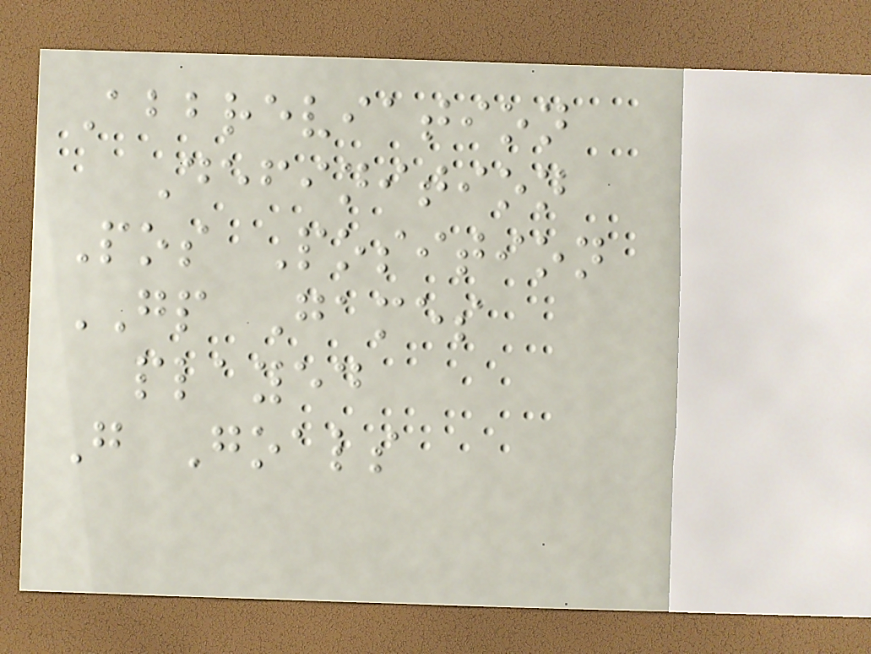Abbreviation
Definition
Pos Position
GP Games
played
G Goals
